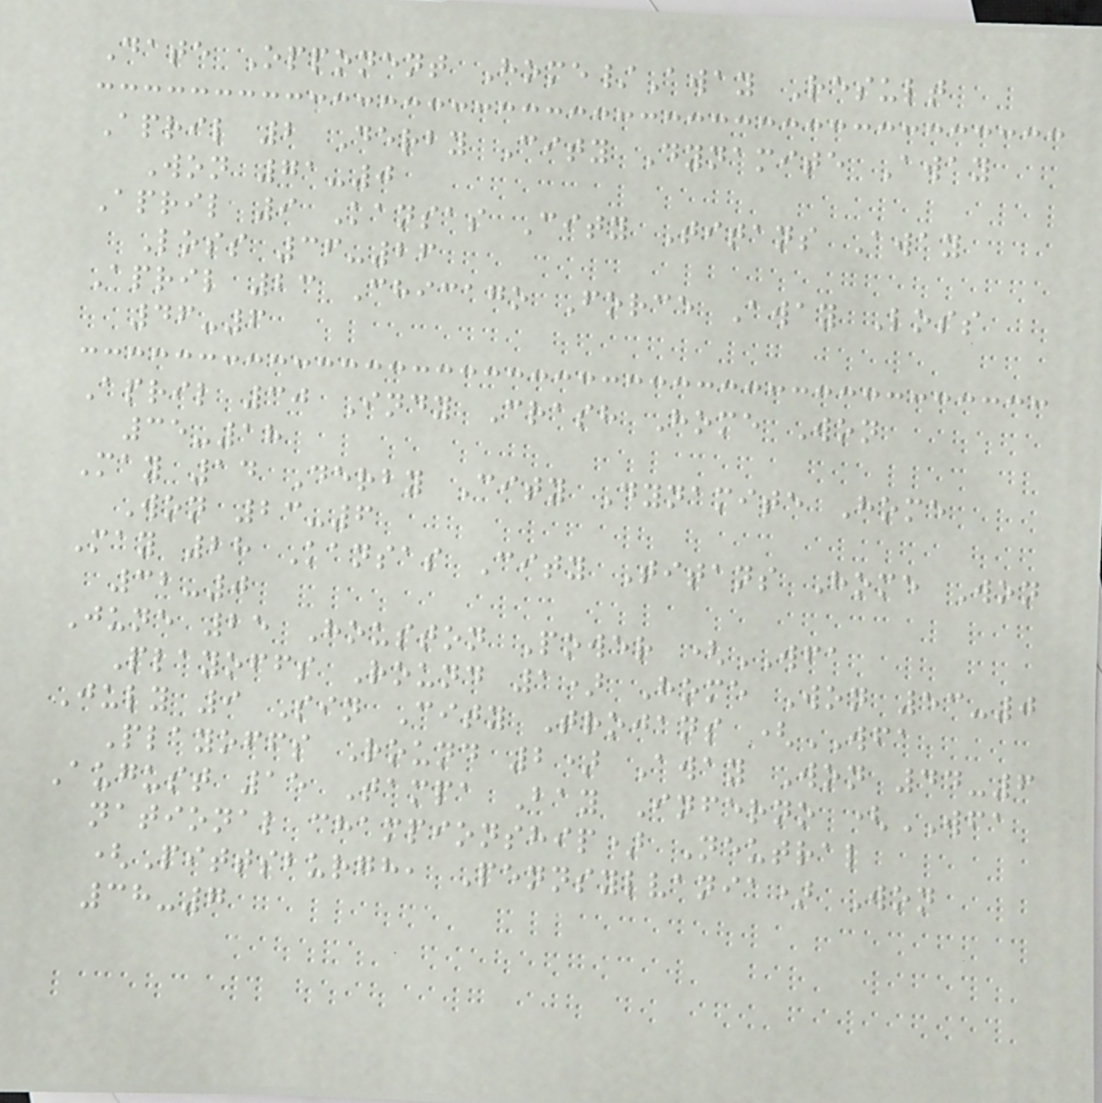Date Opponent Home/Away Result
April 2 Derby City Dynamite Away
Won 71-0
April 9 Kansas City Titans Away
Loss 36-26
April 23 Chicago Force Away Loss
46-6
April 30 Indy Crash Home Won
35-18
May 14 Derby City Dynamite Home
Won 23-6
May 28 Kansas City Titans Home Won
32-0
June 25 Houston Power (WFA
Playoffs Round 1) Home Won 53-0
July 9 Sin City Trojans (WFA
Playoffs Round 2) Away Won 44-6
August 15 Tampa Bay Inferno (WFA
national championship) Neutral
(Pittsburgh, Pennsylvania) Won
38-7
